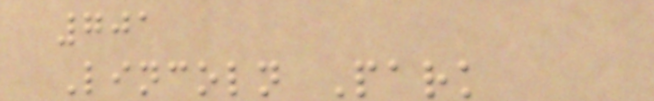701
Lincoln Park
